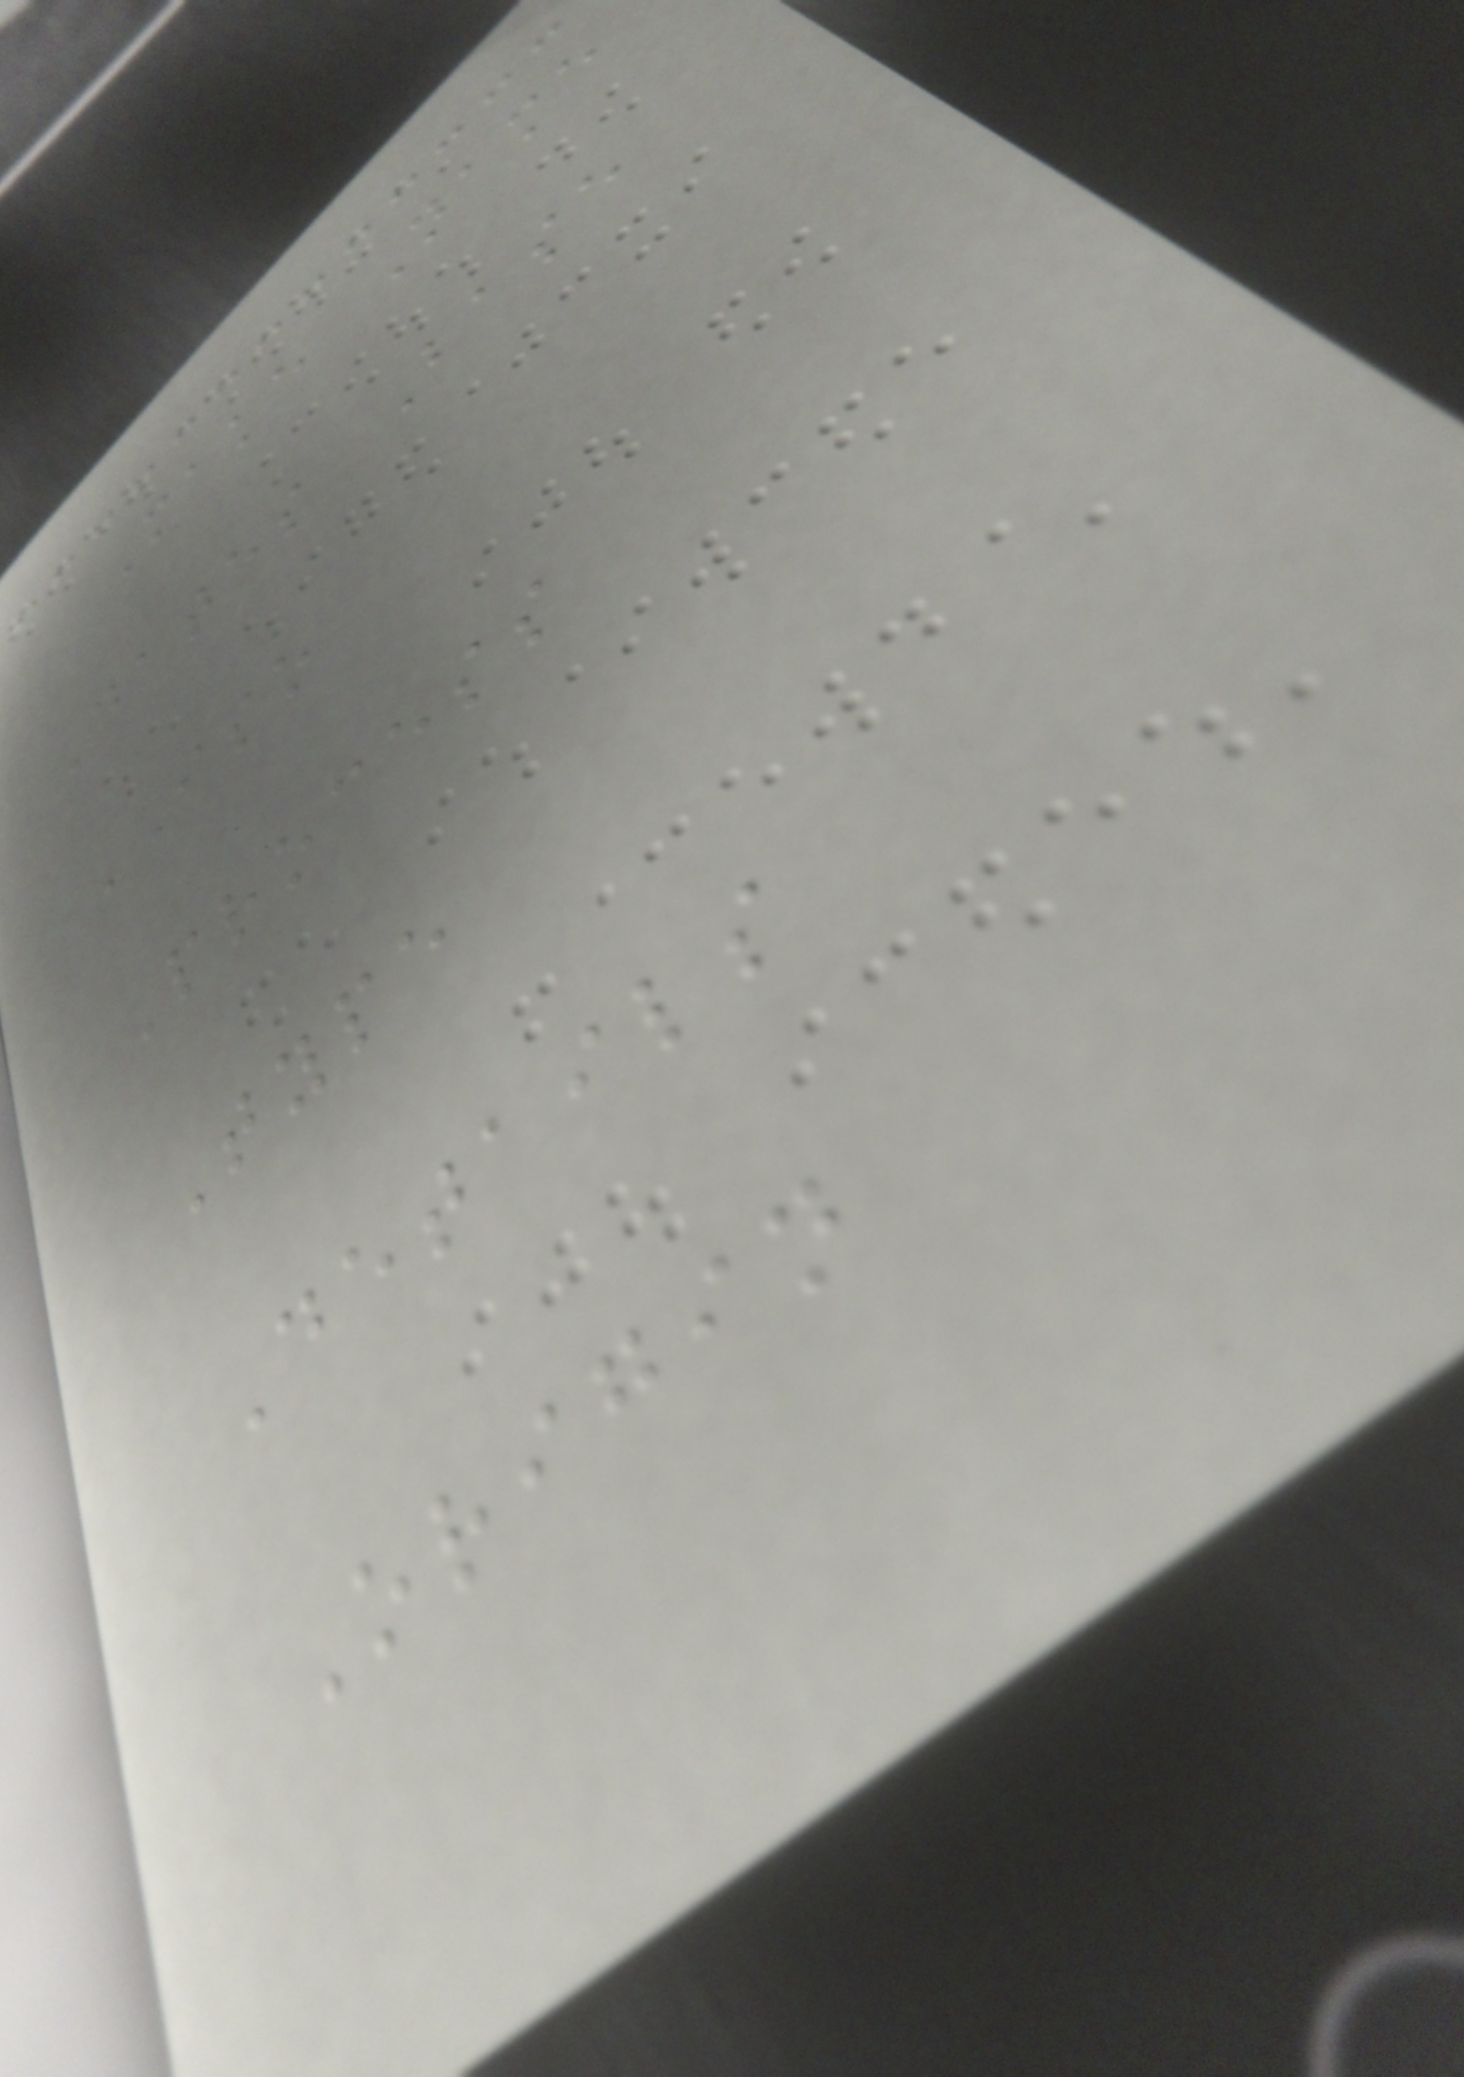Make Name
Dates Base
ISO
Process
Type
Details
Origin
